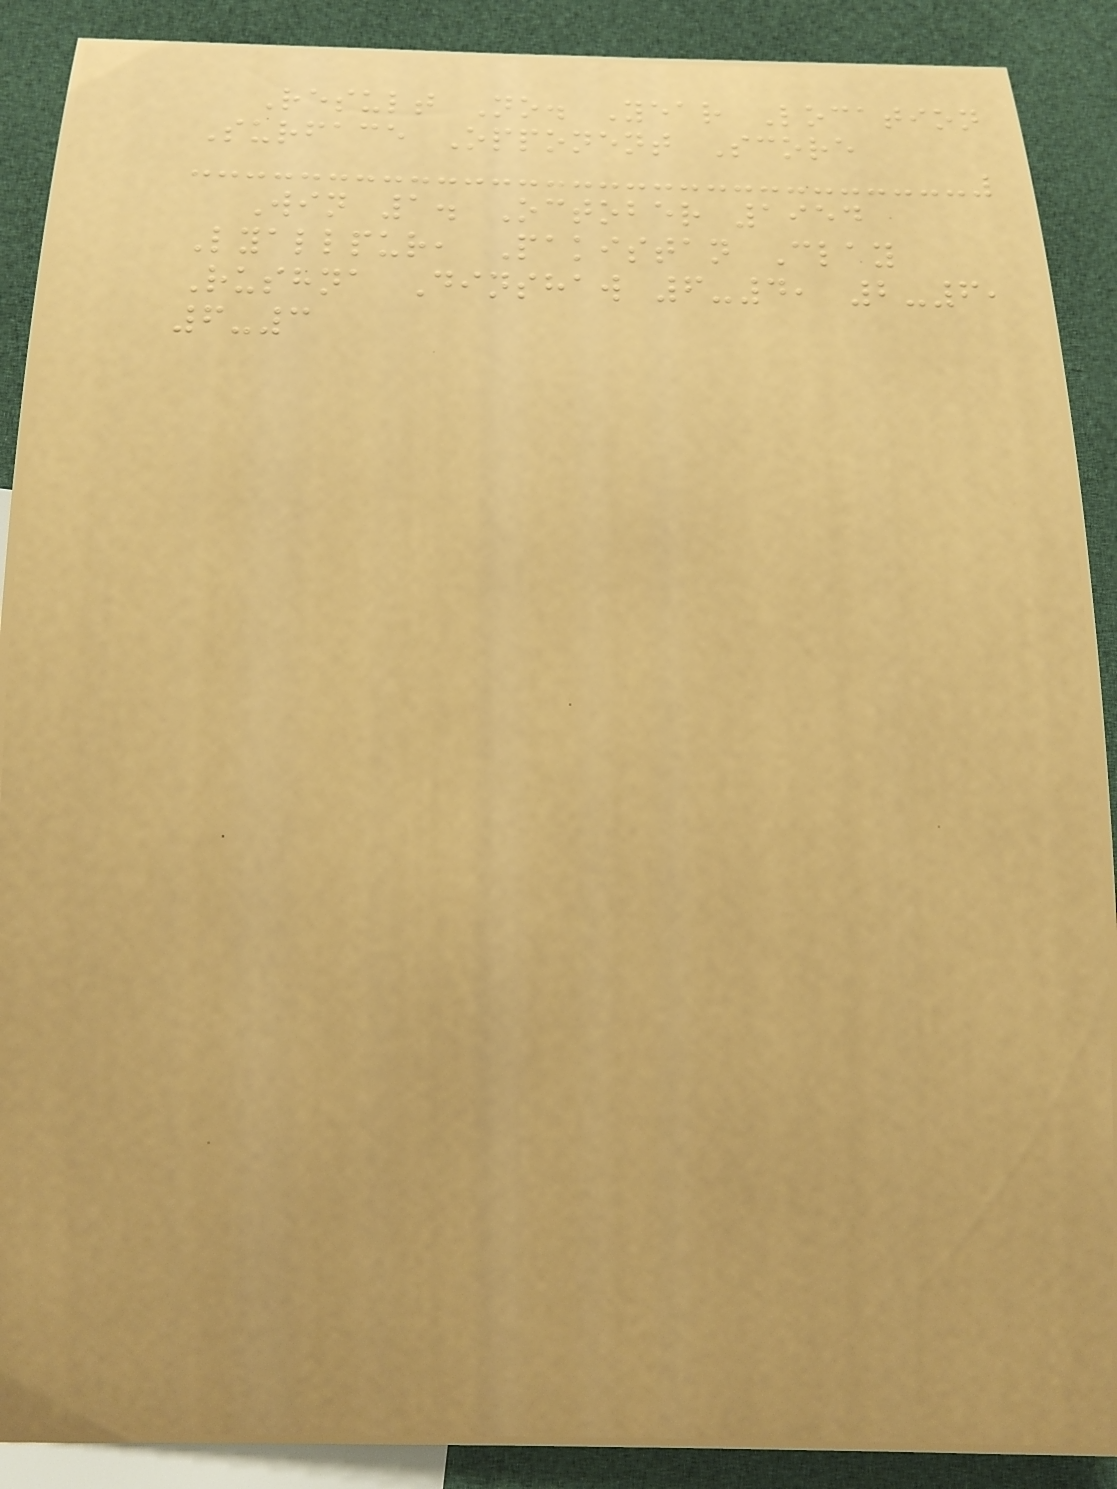Result No. Year Location
Surface Opponent Score
Win 1. October 1954
Lyallpur, Pakistan Clay
Rushna Dinshaw 6-4, 2-6,
6-3
